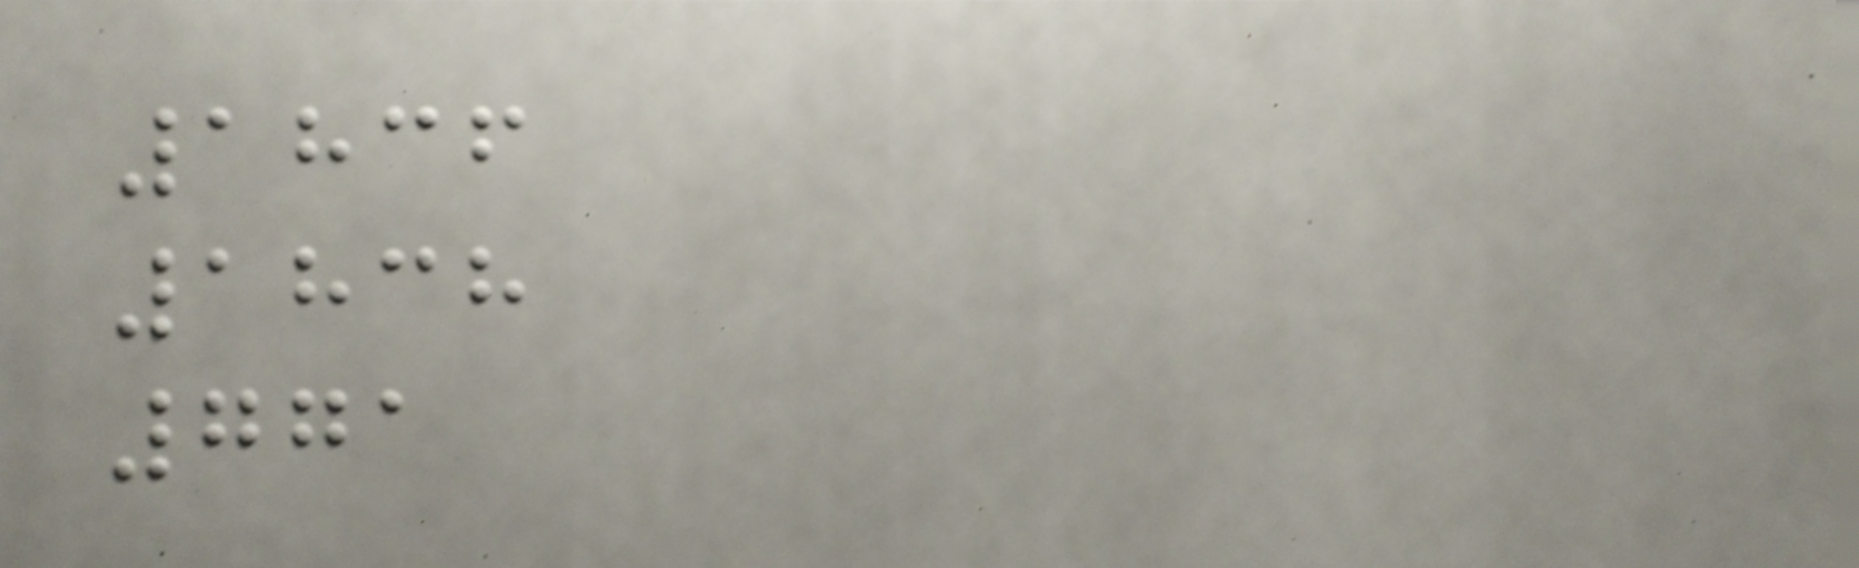1836
1838
771
